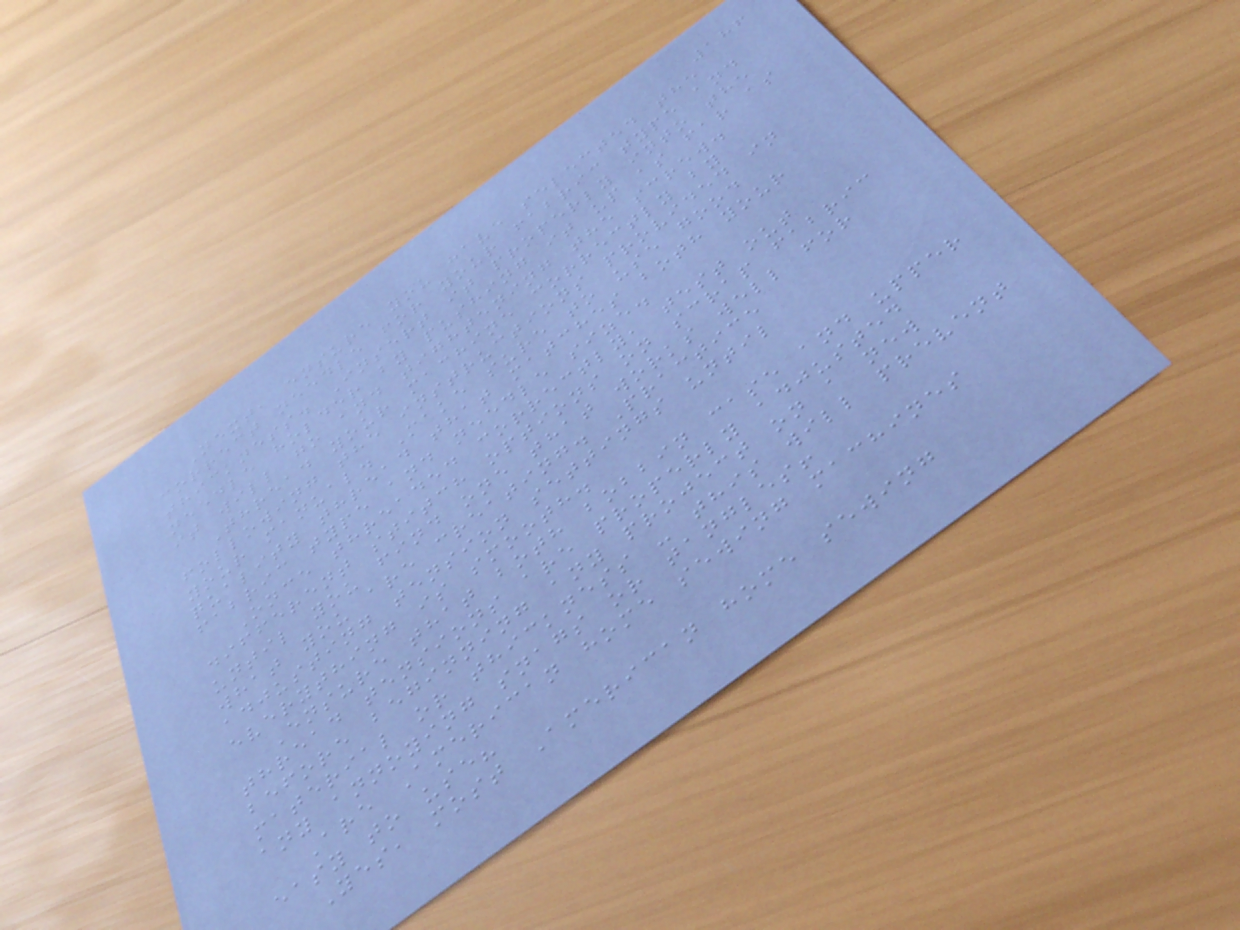186
Next, ensure you have selected the
correct needle for your fabric type and
thickness. Insert it properly into the
needle holder by pushing it up as far as
it will go and tightening the screw.
Thread your machine correctly by
following the instructions provided in
your manual. Make sure to use good
quality thread that matches both your
fabric type and needle size.
Once threaded correctly, test out
different stitch options on scrap fabric
until you find one that works well for
what you are creating. Practice
adjusting tension settings until
everything is smooth.
Ensure that both bobbin case and upper
thread tensions are properly adjusted
before beginning any project on a new
material or thickness - this will prevent
any annoying snags or tangles!
Are American home sewing machines
easy to use?
Yes, most American home sewing
